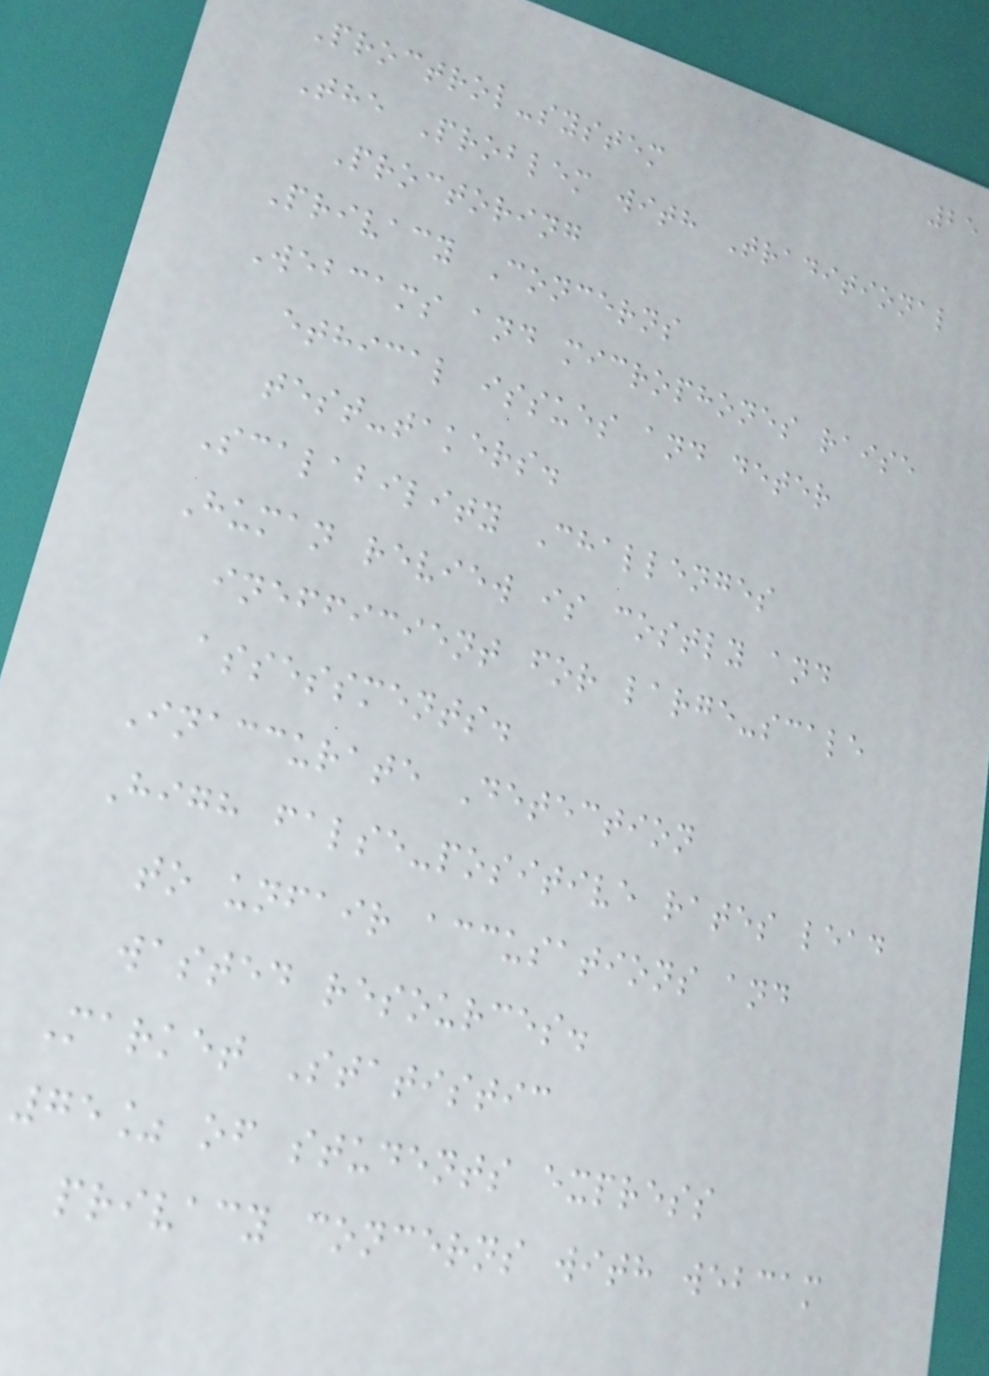25
Proctrol-system
The Problem with Traditional
Proctoring
Privacy Concerns
Webcams and microphones raise
ethical issues and deter
test-takers.
Scalability Challenges
Human review is costly and
inefficient for large-scale
assessments.
Inaccurate Detection
High false-positive rates lead
to unfair accusations and
wasted resources.
Market Statistic
75% of students express
privacy concerns with webcam
